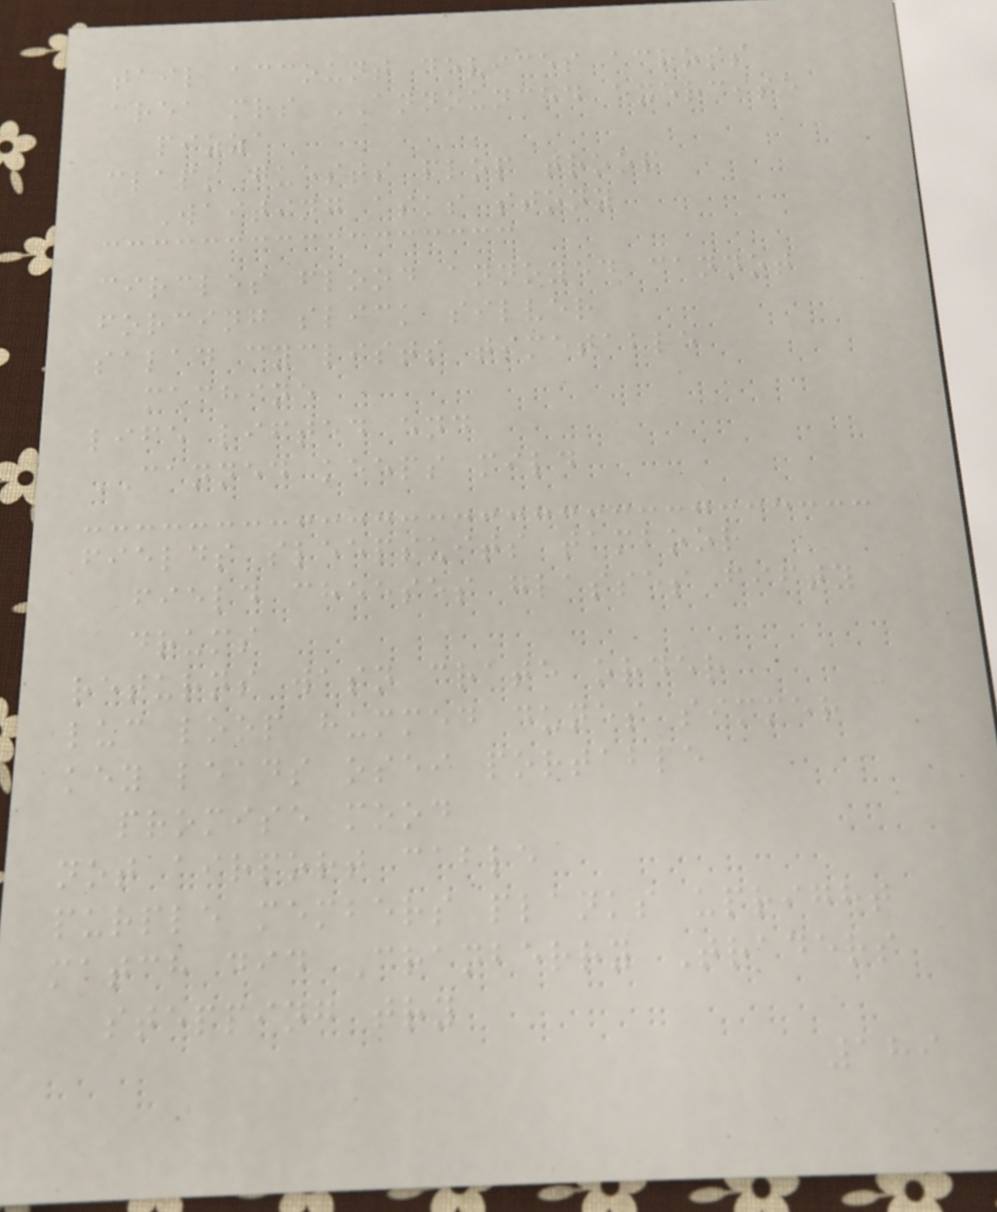tail account devices across
area mrs ANNOUNCED exercise
pizza
claps guests plop troop
Waiting asks stony
circles flood annoyed cannot
forcing slick silver
salad cyclists timetable
machine
life lifted end
CANNED keeps mild
fields sleepsuits tamboor
field cheeses glasses fifty
drums
returns wasn crate order
luc loop hummed dunes simmer
key leads osei portable
promise mood
not airport cable
purple members planks upright
match did Cranberry Traders
stepping try
189
